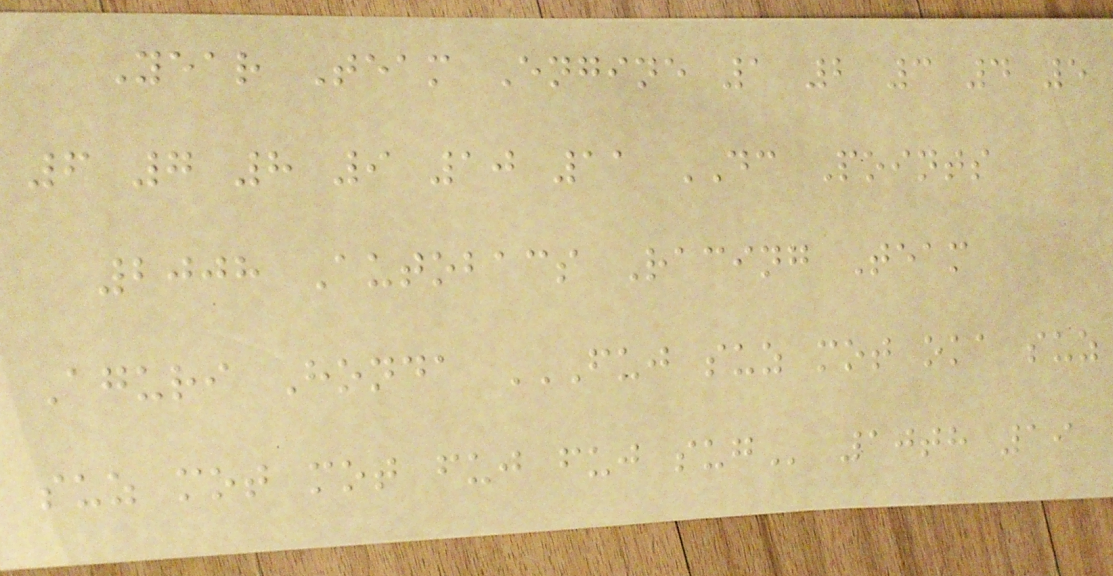Year Team Engine 1 2 3 4 5
6 7 8 9 10 11 DC Points
2008 Autobacs Racing Team
Aguri Honda FUJ SUZ MOT OKA SUZ
SUZ MOT MOT FUJ FUJ SUG 10th 19
